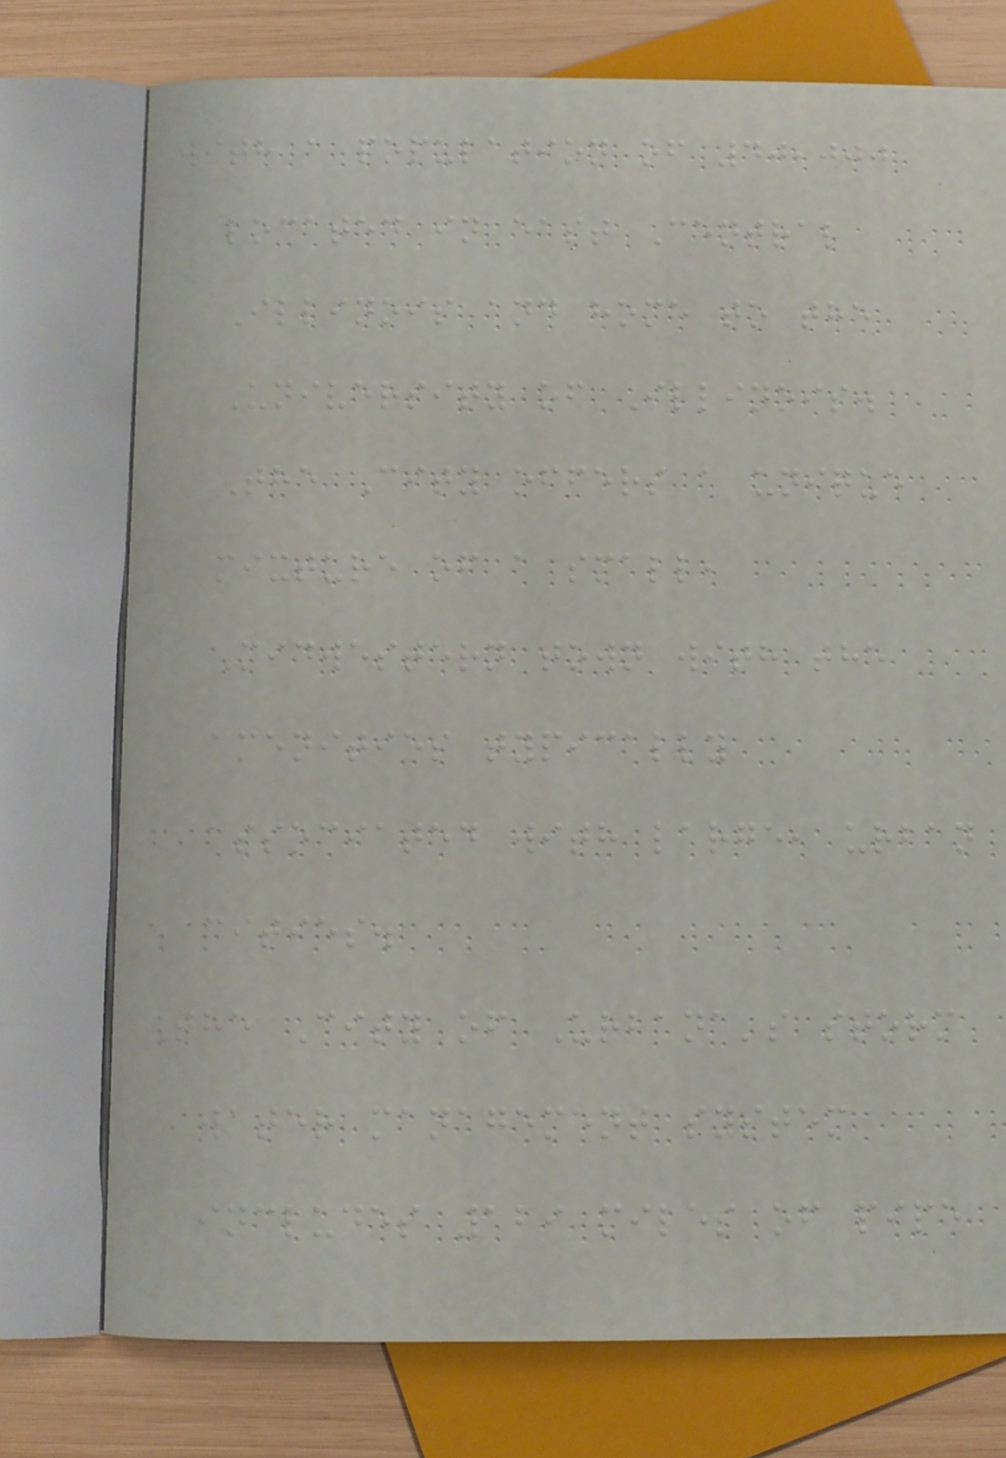with a population of 40,000
located in east Central
Illinois and home to the
University of Illinois.
The City offers a unique
mixture of a small,
Midwestern town with the
amenities typically
associated with large, urban
cities.
The City of Urbana's storm
water management system
includes 129 miles of pipe
